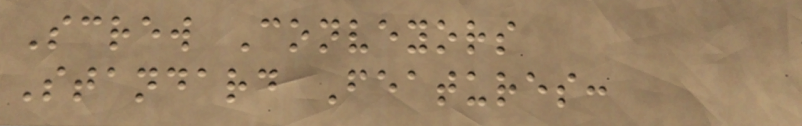Screw Conveyors
Standard Features:
